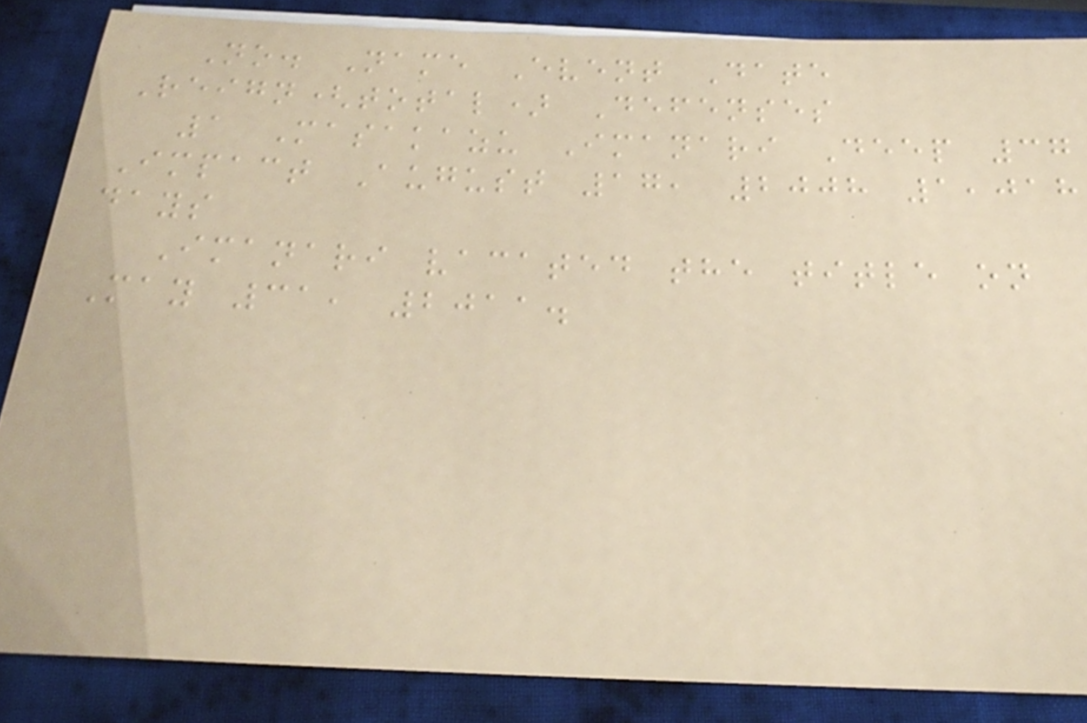No. Name Event Date
Reign(total) Defenses
1 Masakazu Imanari Deep 37
Impact August 17, 2008 1,018
days
Imanari vacated the title on
May 31, 2011.
